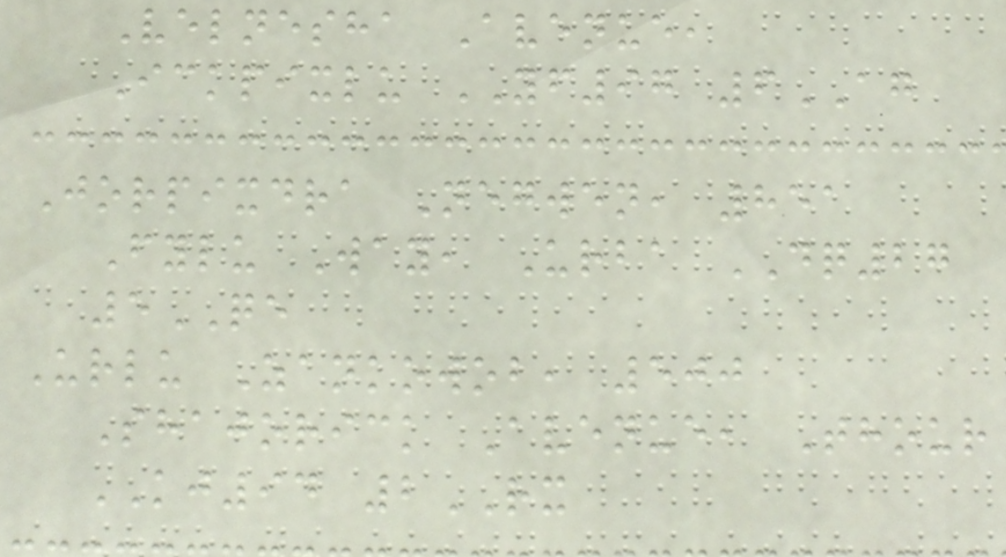Velnesha Avenue,
Ickpixlu YF97 6AG
Jorpixdra Negwen, 851
Fylu Way, Urba DQ27
5QE
Urlu Zankowob, 500
Shajorick Avenue, Thour
KJ94 2RX
